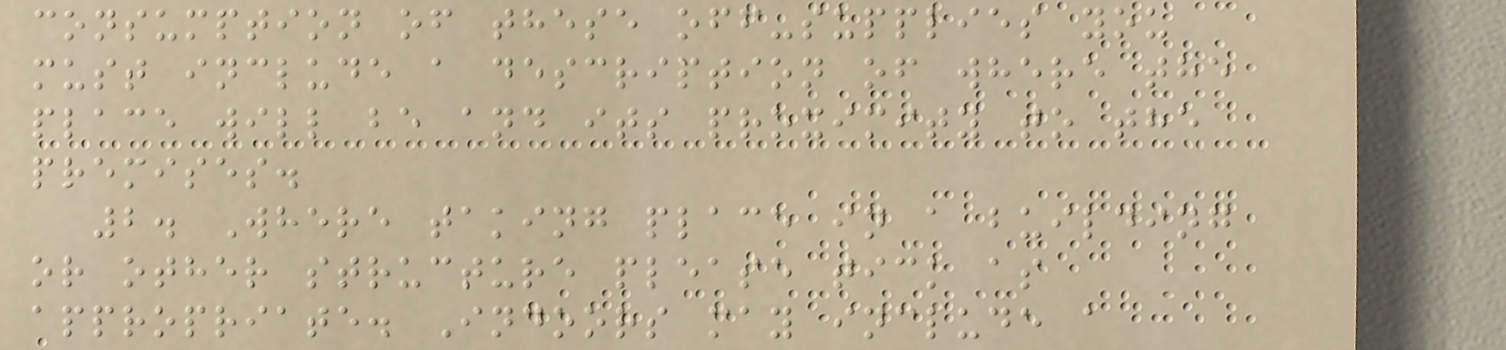consumption of these off-supplies you
must include a description of where the
place will be and its proximity to the
premises.
2. Where taking place in a building
or other structure please tick as
appropriate. Indoors may include a
